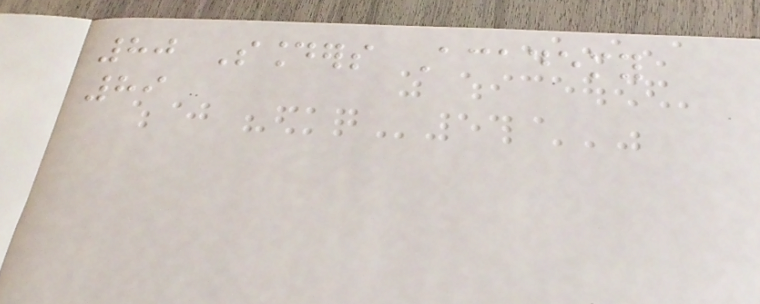80 Sounders Academy
89
